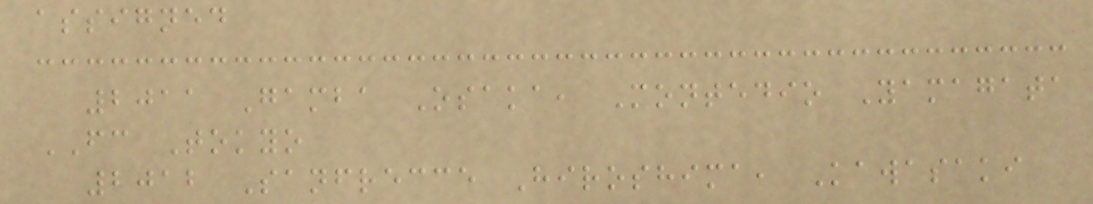assigned
2011 Gamba Osaka, Montedio Yamagata
FC Tokyo
2012 Sanfrecce Hiroshima, Kawasaki
